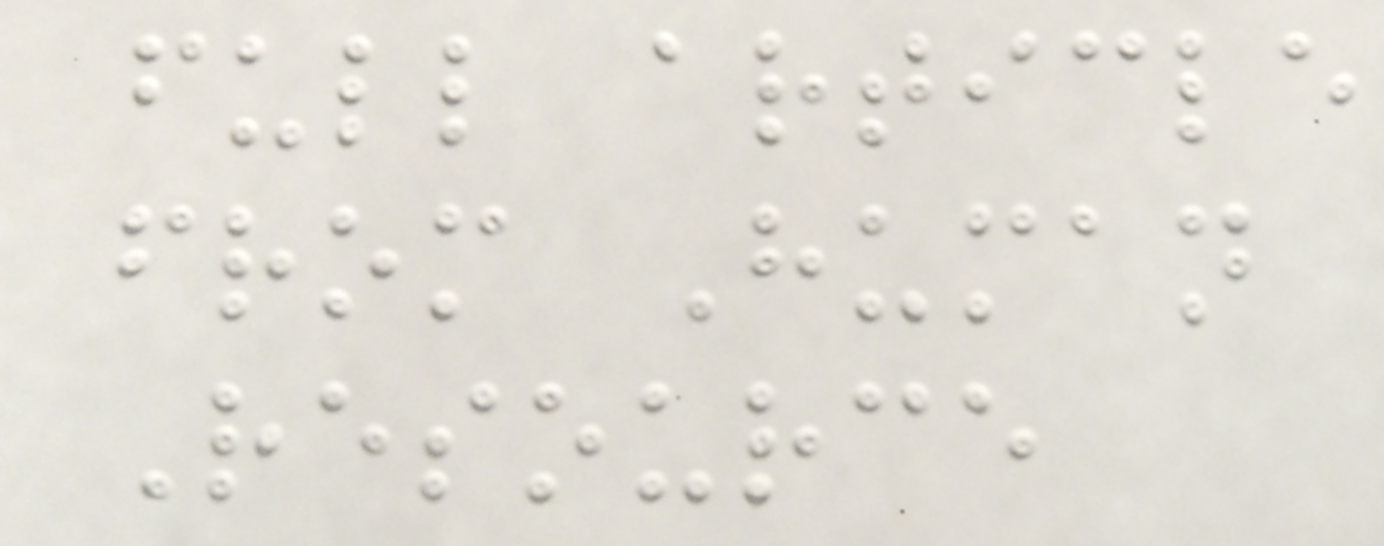full article
from Human
Resource
